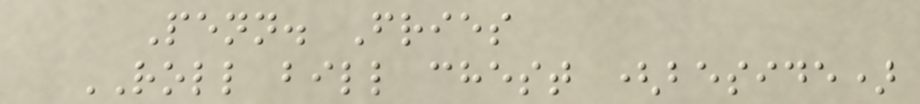Penn. Fries
ROLL bill chest (beside)
